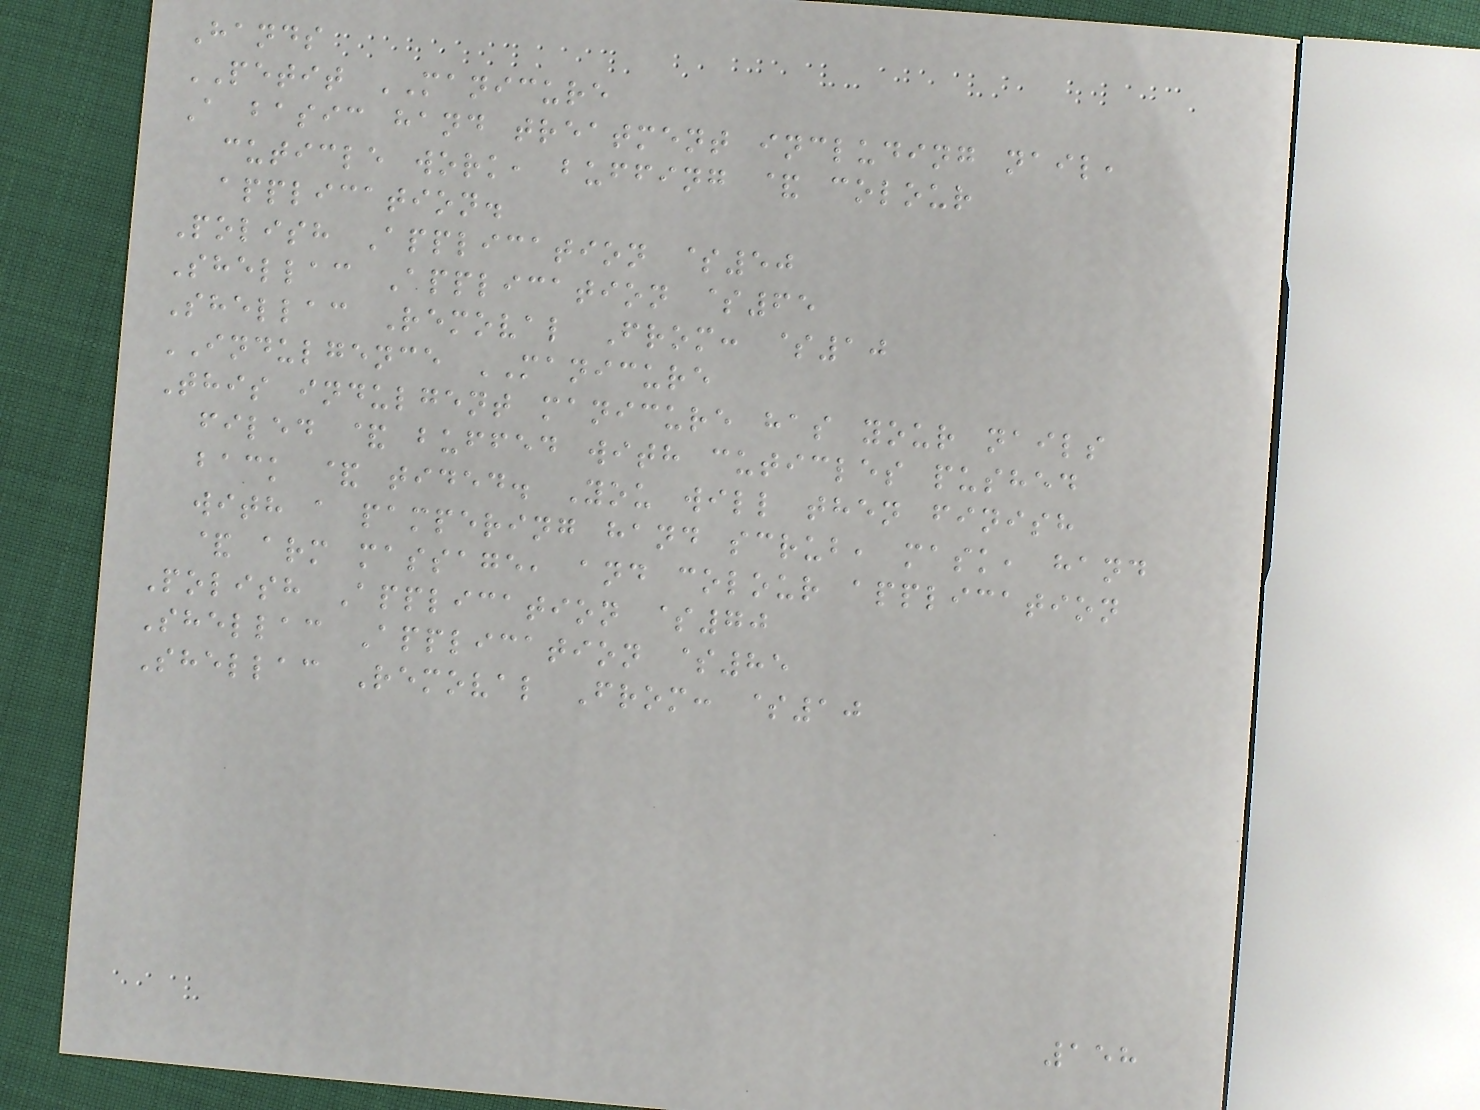Hands
PETIT MANICURE
A basic hand treatment including nail,
cuticle work, buffing & colour
application.
Polish Application $50
Shellac Application $65
Shellac Removal From: $10
INDULGENCE MANICURE
This indulgent manicure has your nails
filed & buffed with cuticles pushed
back & tided. You will then finish
with a pampering hand scrub, mask, hand
& arm massage, and colour application
Polish Application $70
Shellac Application $85
Shellac Removal From: $10
158
